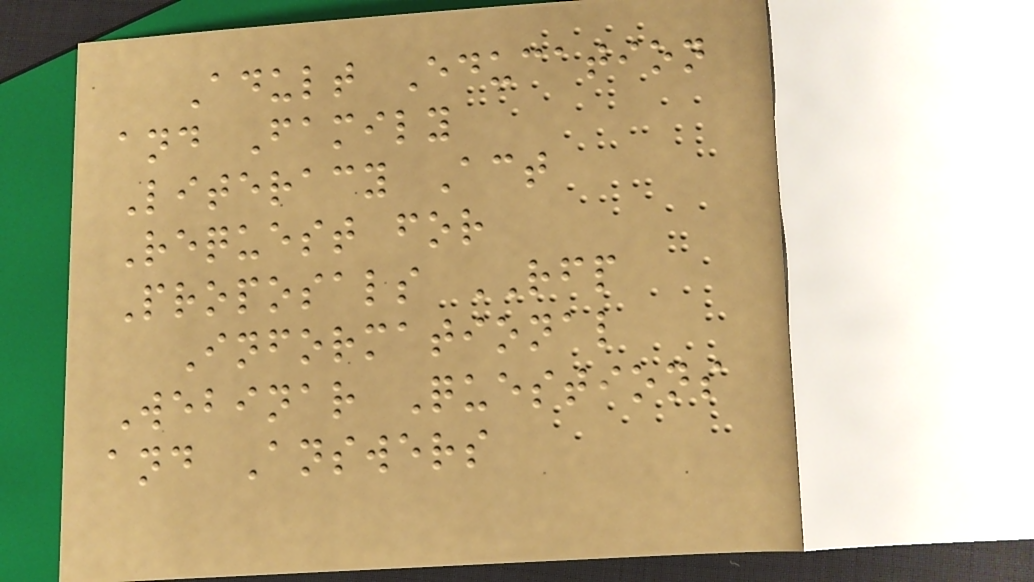Adult Education
and Family
Literacy Act
Request for
Proposals RFP
Informational
Webinar Questions
and Answers
